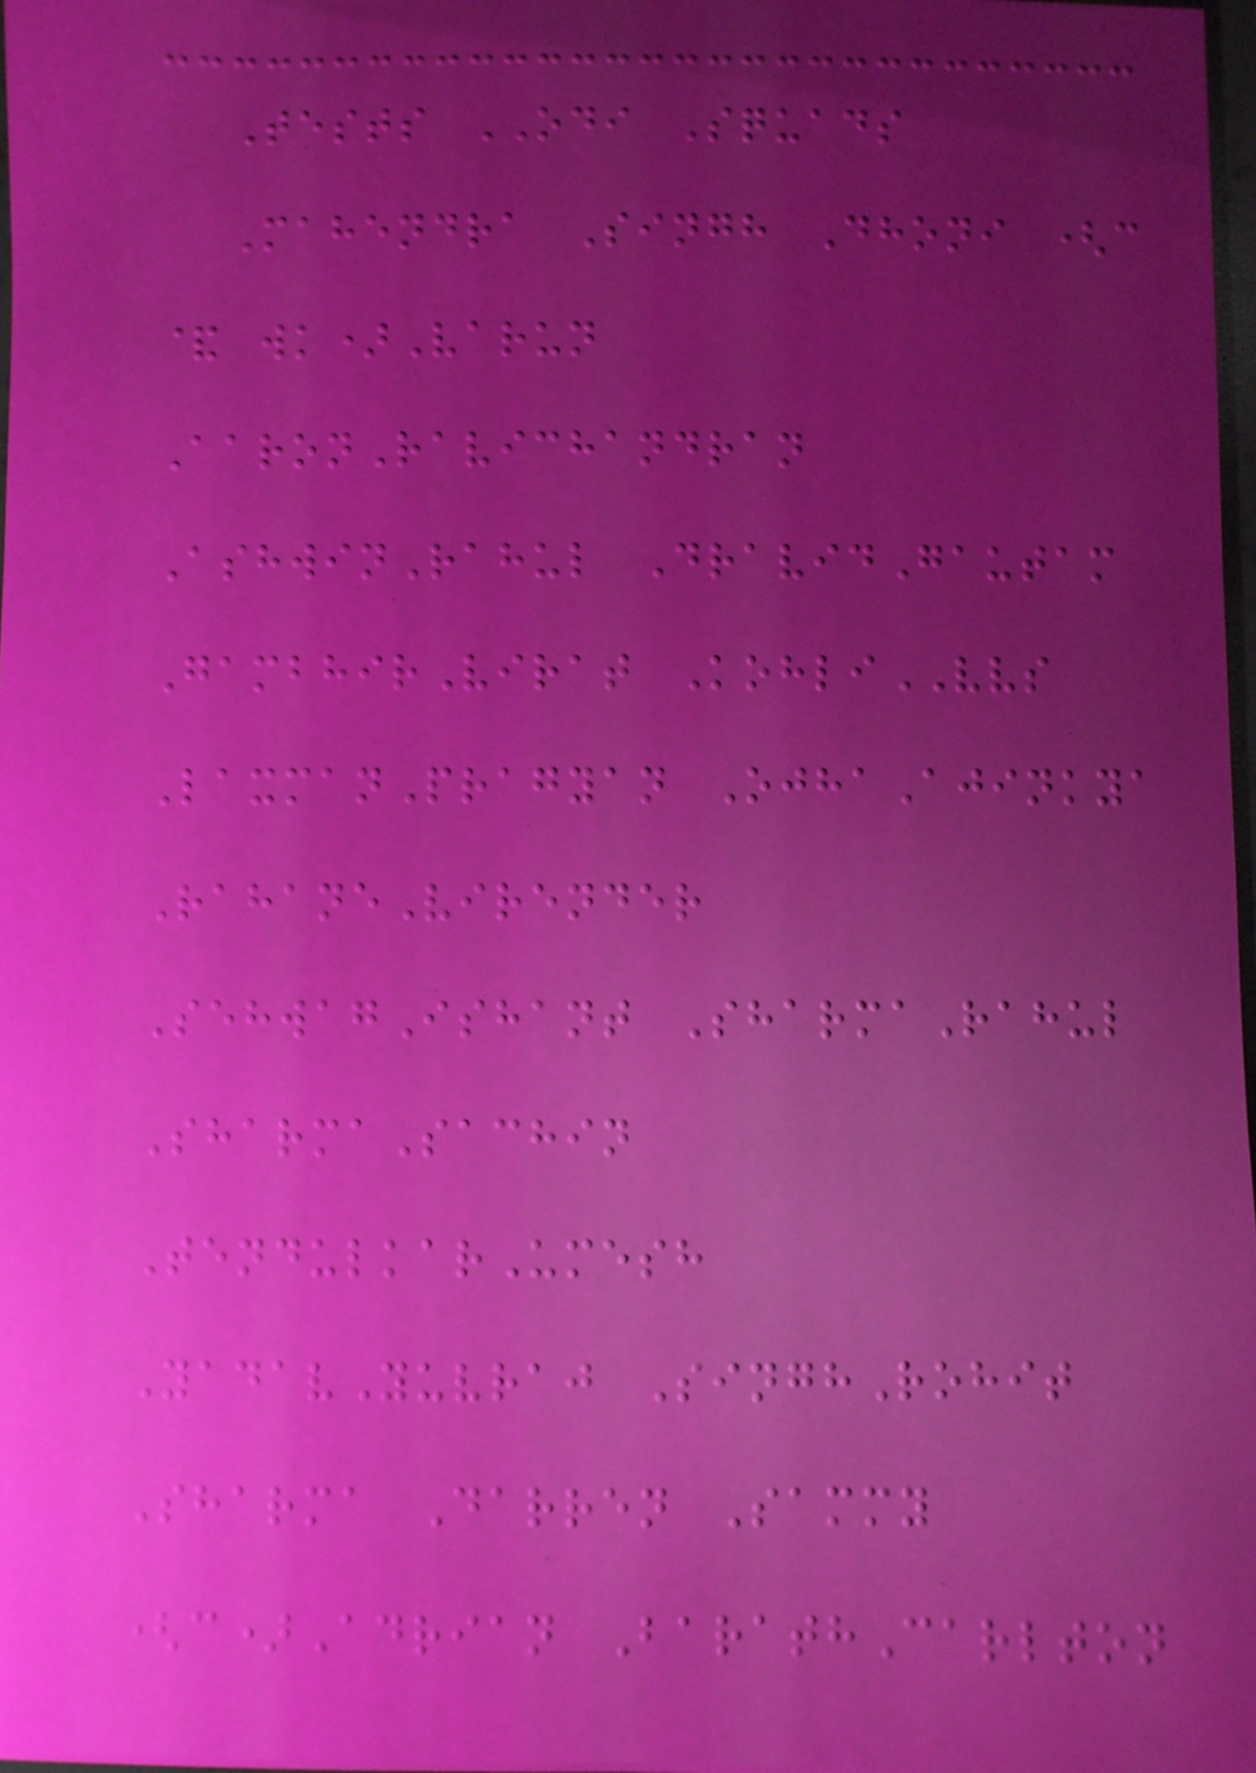Tests ODI Squads
Mahendra Singh Dhoni (c
& wk)Varun
AaronRavichandran
AshwinRahul DravidGautam
GambhirVirat KohliVVS
LaxmanPragyan OjhaAjinkya
RahaneVirender
SehwagIshant SharmaRahul
SharmaSachin
TendulkarUmesh
YadavYuvraj SinghRohit
Sharma Darren Sammy
(c)Adrian BarathCarlton
